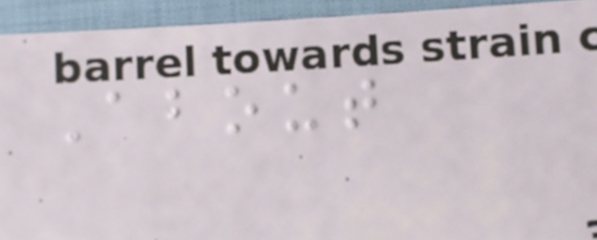About
